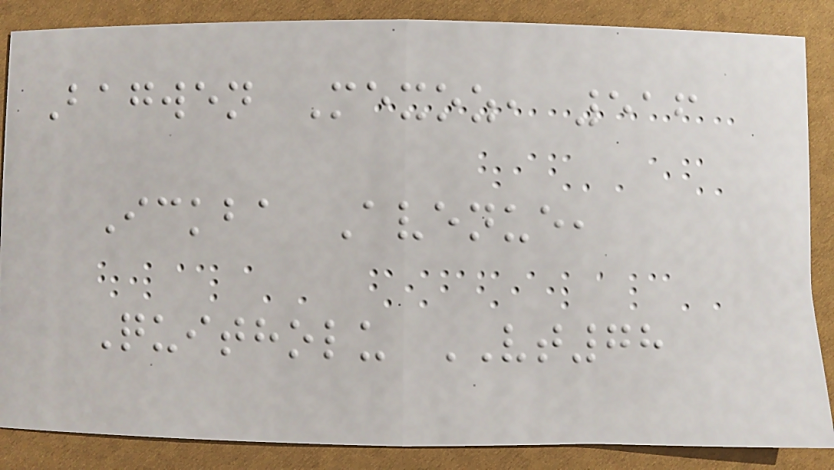Bagwen Mexoz, 516
Ickba Avenue,
Quitholu VT78
